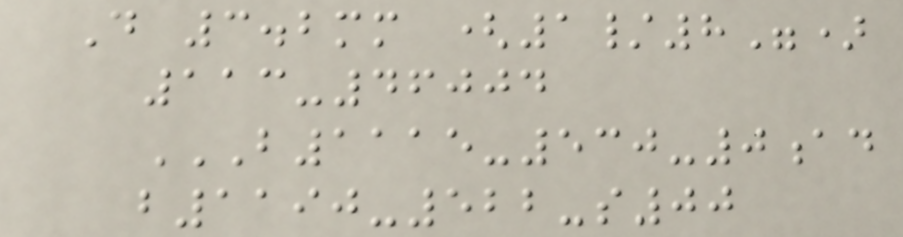D 3.2mm (1/8")
113-46004
B1115-530-0AD
B1190-522-S00
